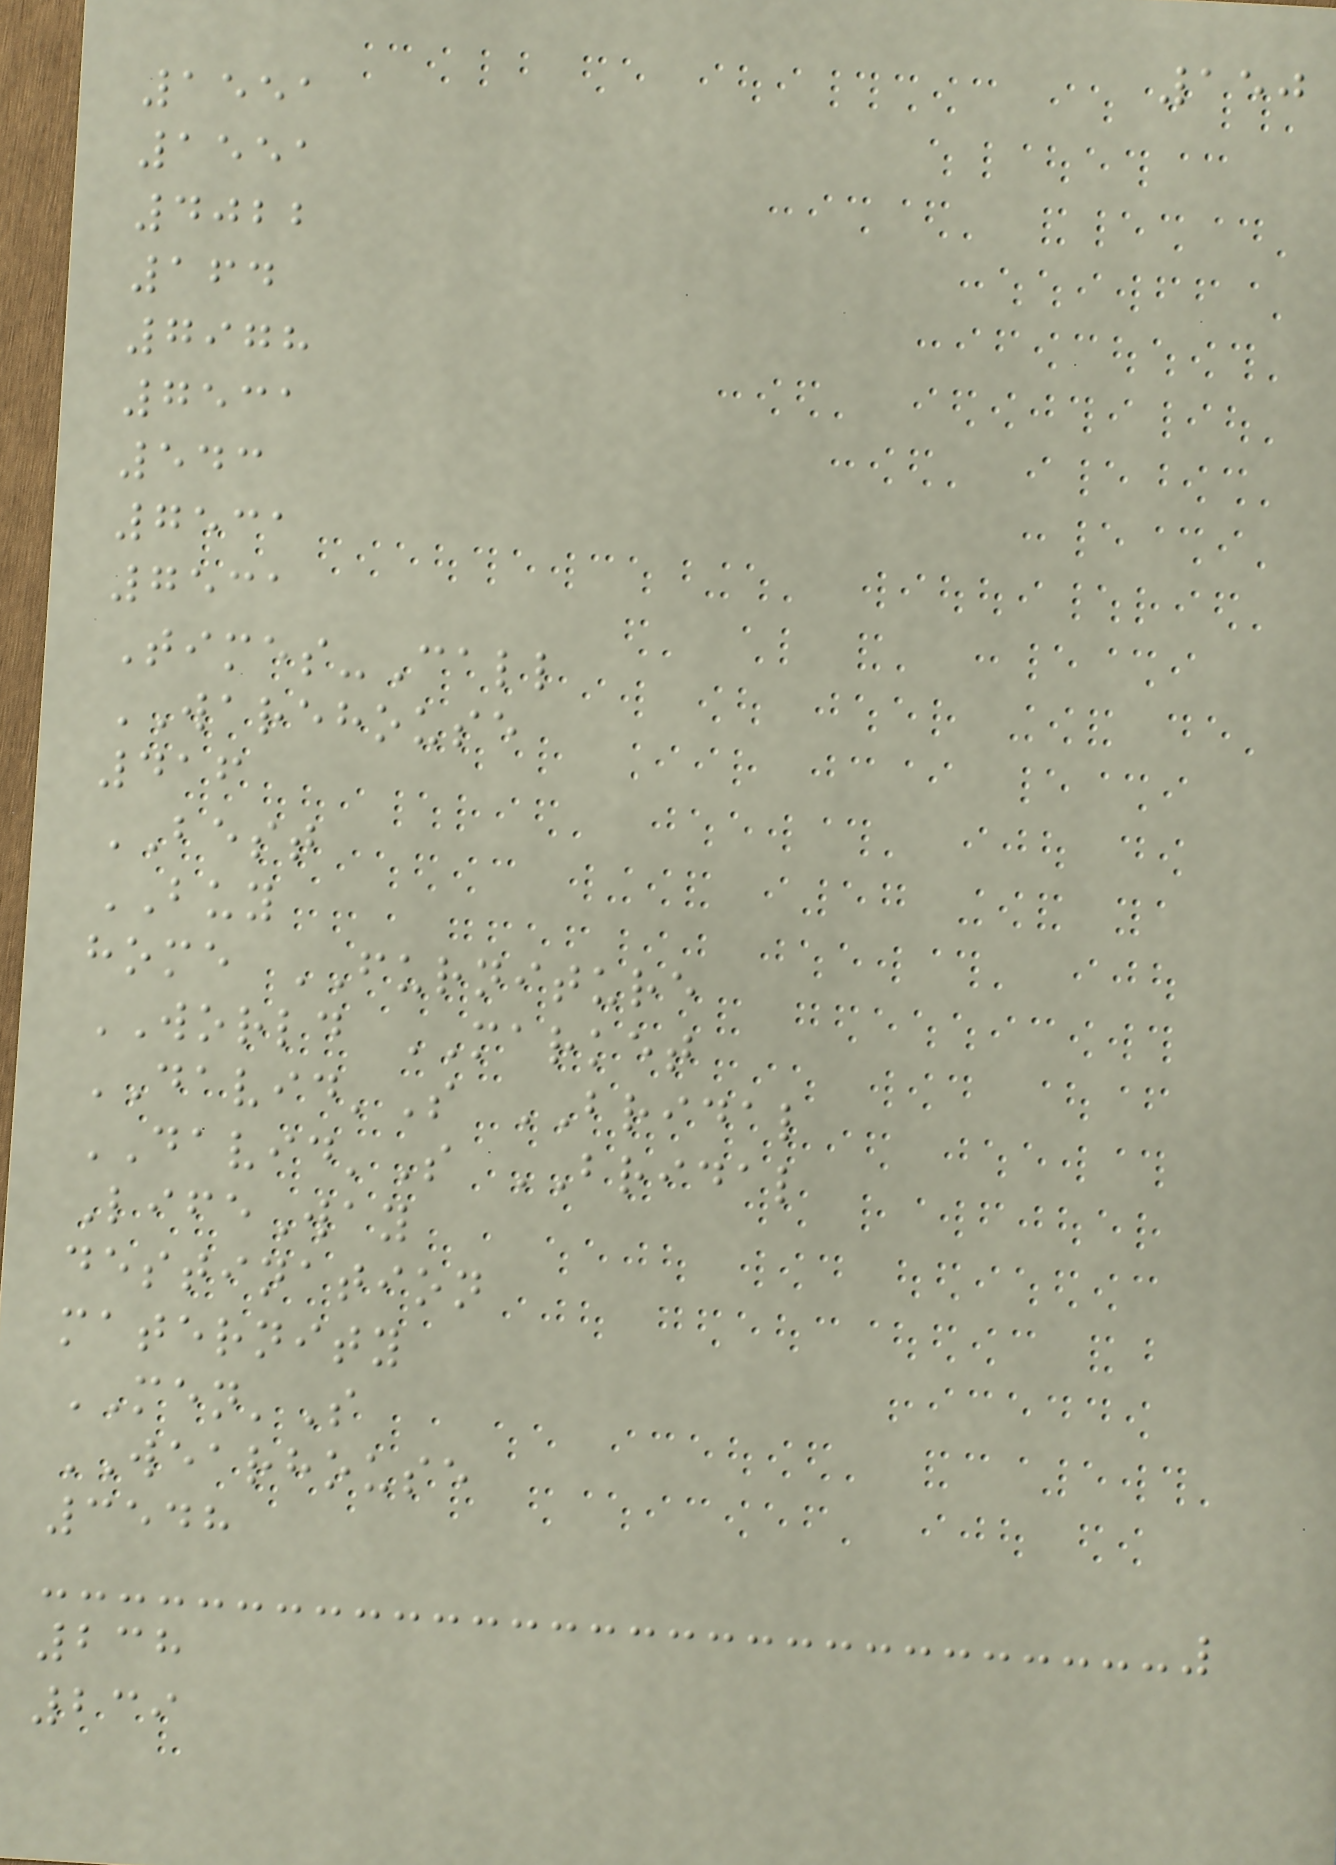150
1551
1551
4022
164
7978
7531
543
7531
7531
Times-Call
WAREHOUSE
416
BEST
BUY
home FURNITURE
WORLD MARKET
DAVID'S BRIDAL
DAVID'S BRIDAL
LifeWay
destination
maternity
MEN'S
WEARHOUSE
3548
238
239
